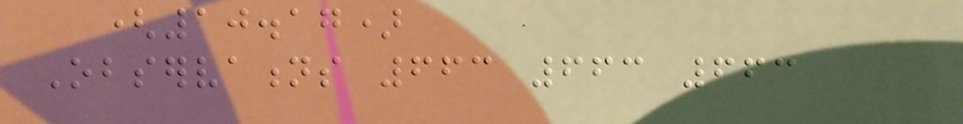(10.17)
Observations 663 663 663
